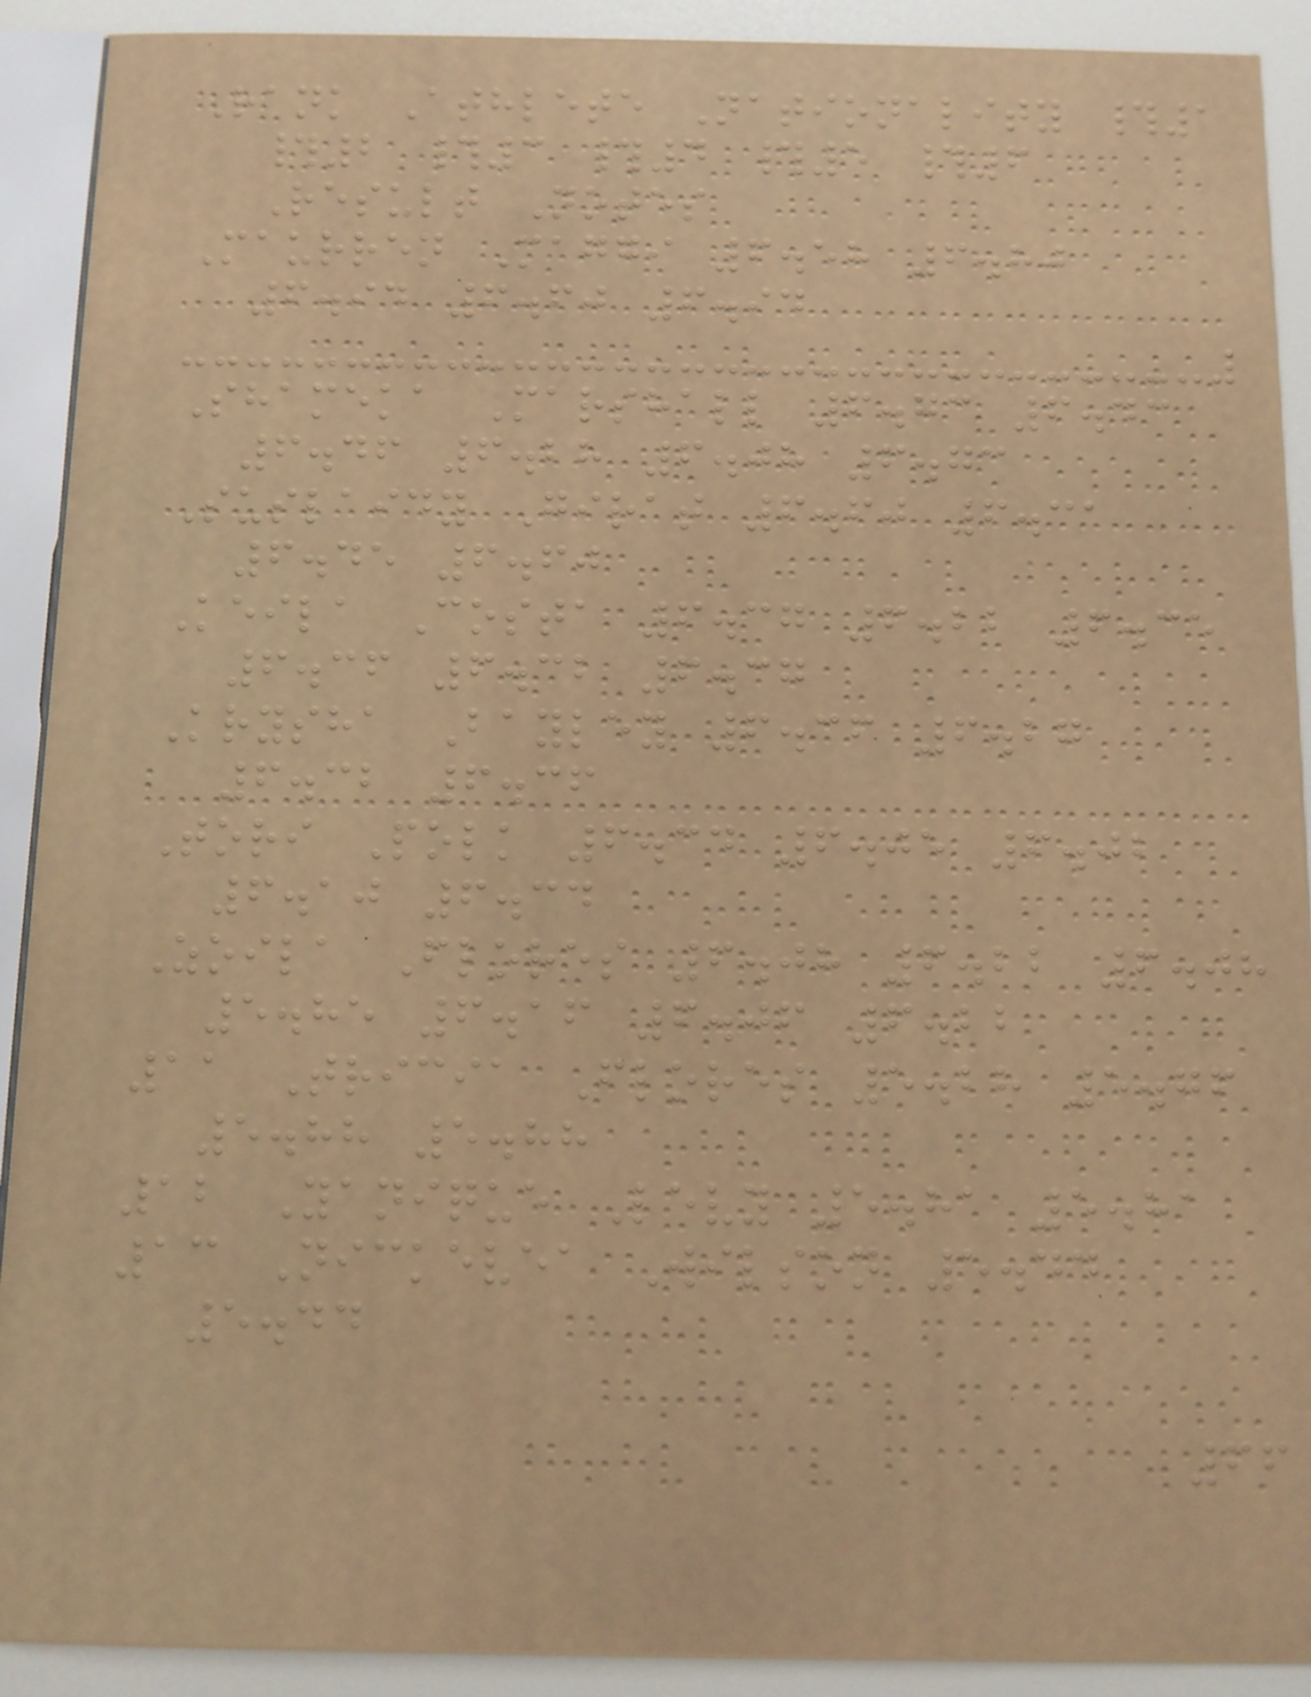Rank Athlete Nationality #1
#2 #3 #4 #5 #6
Result Notes
Maurren Maggi 6.58 6.80
6.94 6.60 6.94
Shameka Marshall 6.73 6.43
6.46 6.28 6.08 6.73
Suslaidy Girat 6.60 6.31
6.45 6.60
Keila Costa 6.37 6.22 6.35
6.36 6.32 6.37
Krysha Bayley 6.36 6.27
6.32 6.36
Tori Polk 6.34 6.05 6.02
6.10 6.34
Zoila Flores 6.08 6.22 6.08
5.85 6.16 6.06 6.22
11 Tricia Flores 5.28 5.76
5.88 5.88
12 Yanique Levy 5.81 5.81
13 Nickevea Wilson 5.44
5.44
66
